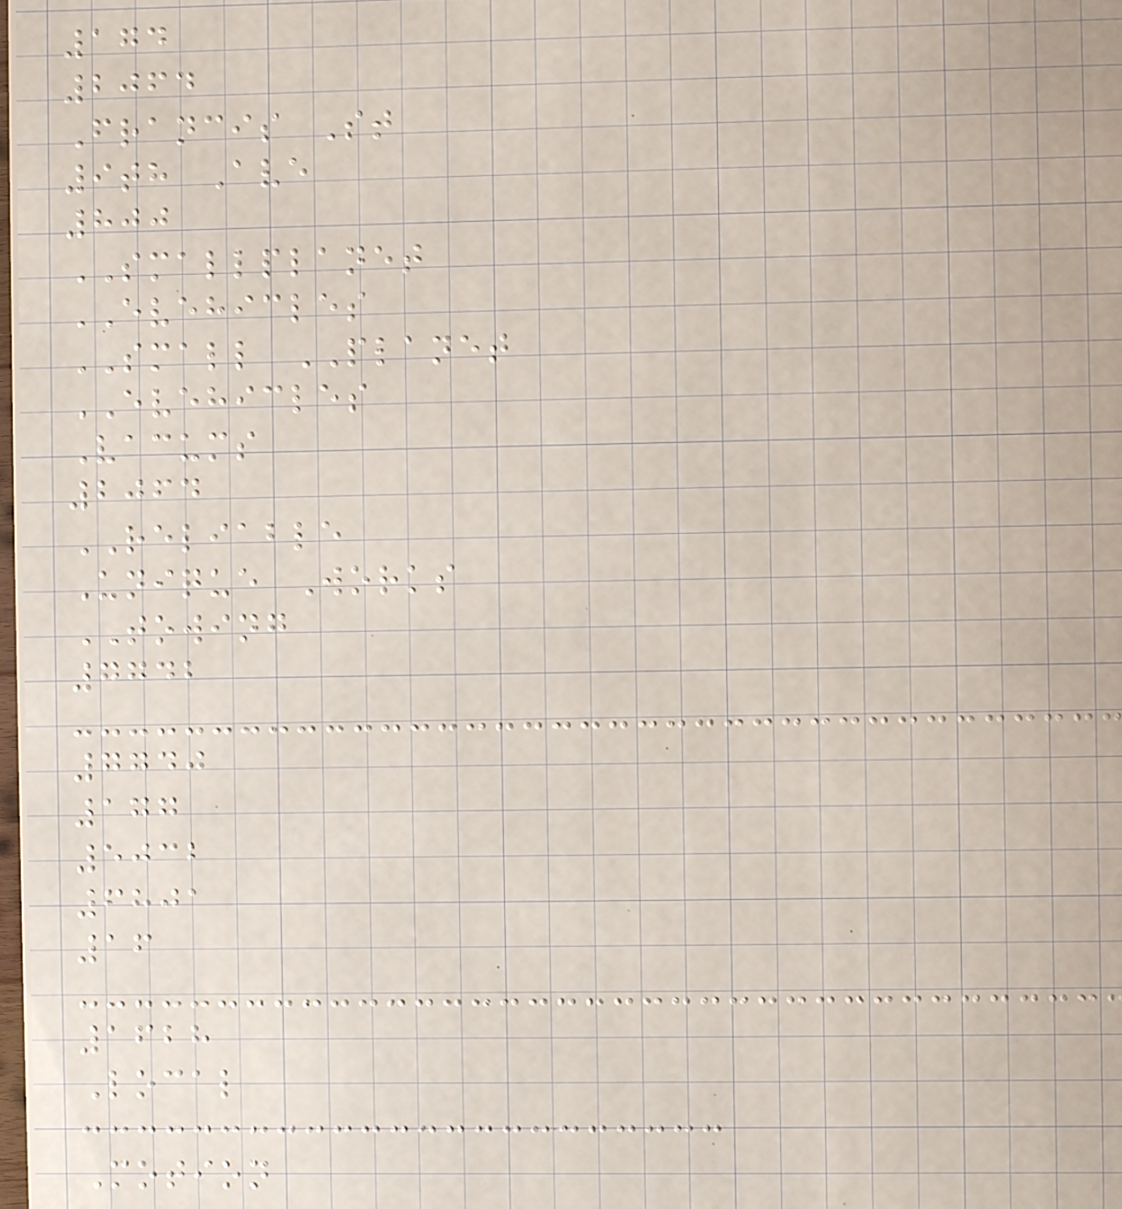174
2064
Francis St
9th Ave
800
SMALLPLANET
EVEHICLES
SMALL PLANET
EVEHICLES
Vacums
2064
RELIABLE
Unique Works
TOWING
7742
7740
177
5032
6801
16
1628
Local
Motion
